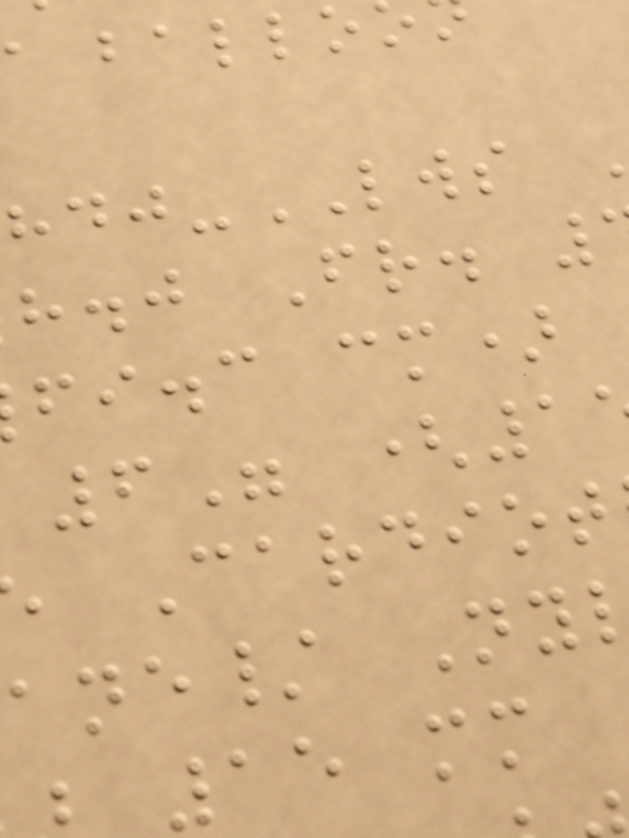-LWS
h.j Fr.
fi.c cm)
6" (1
Cardiot
ane/ Ny
15 mm
